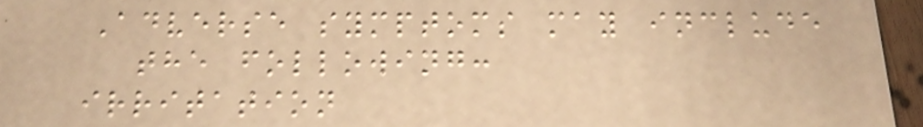Adverse symptoms may include
the following:
irritation
